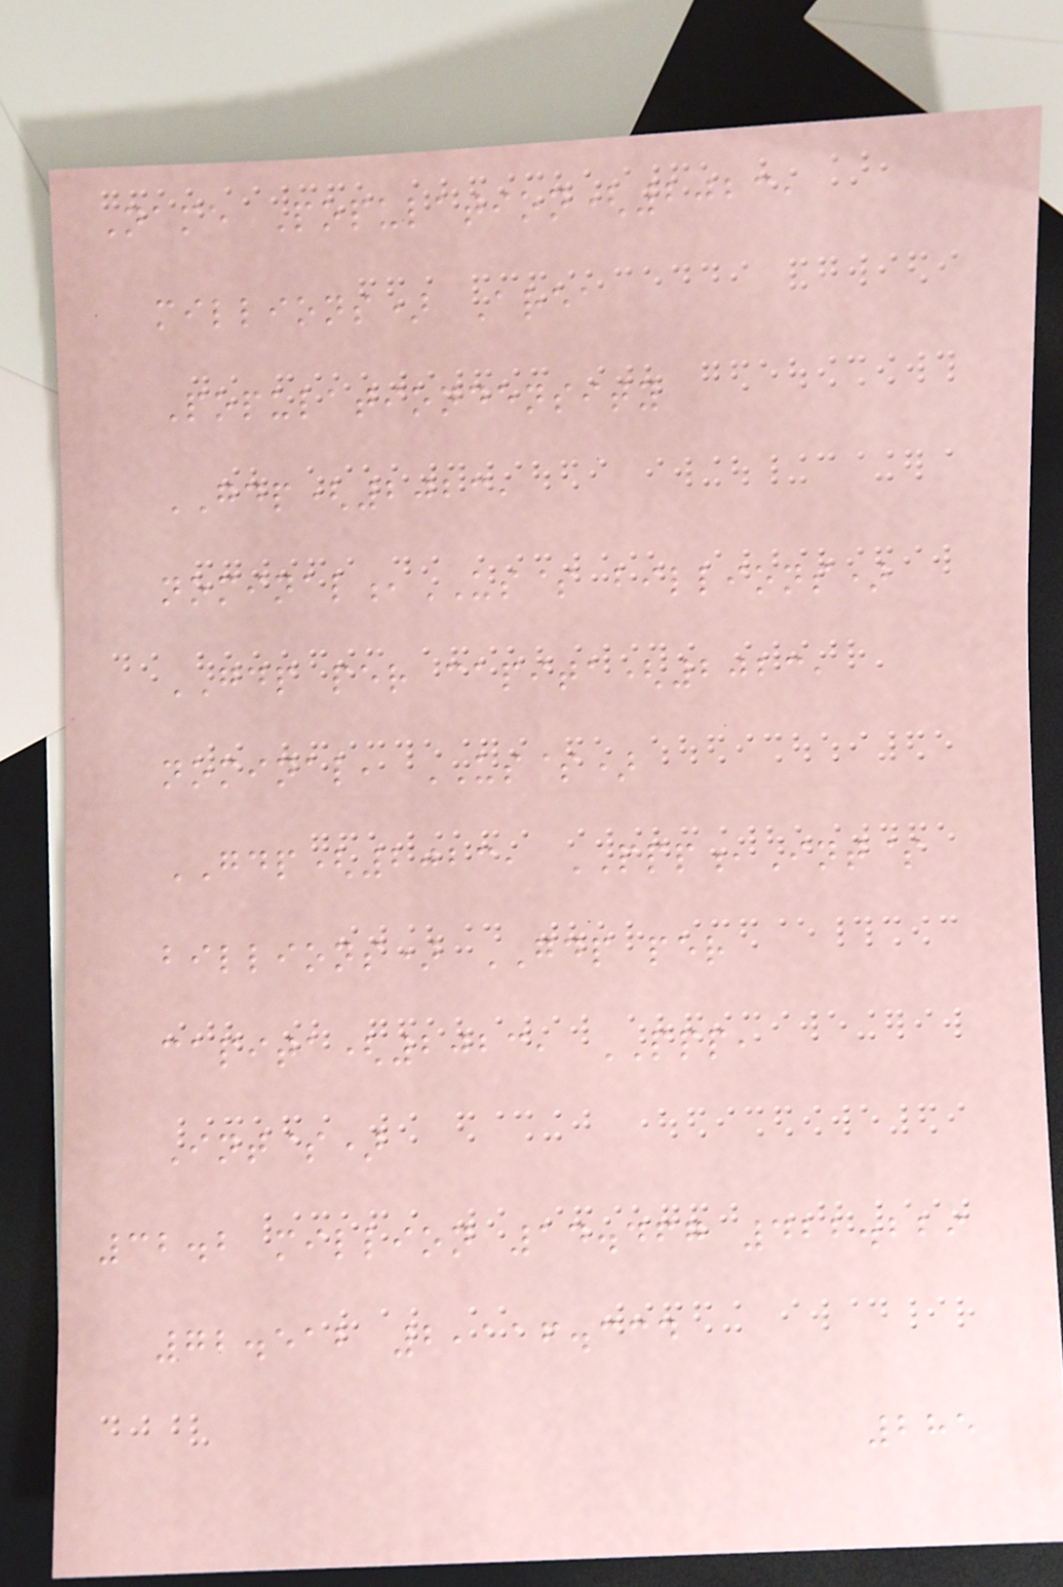Name Population(2023,
millions) Area
Populationdensity
GDP(2023,
nominal,US$ billions)
GDP per capita(2023,
nominal, US$)
GDP(2023, PPP,Int$
billions) GDP per
capita(2023, PPP,
Int$)
32.2 million 14.467 422.229
72.512 2,116.334
285
